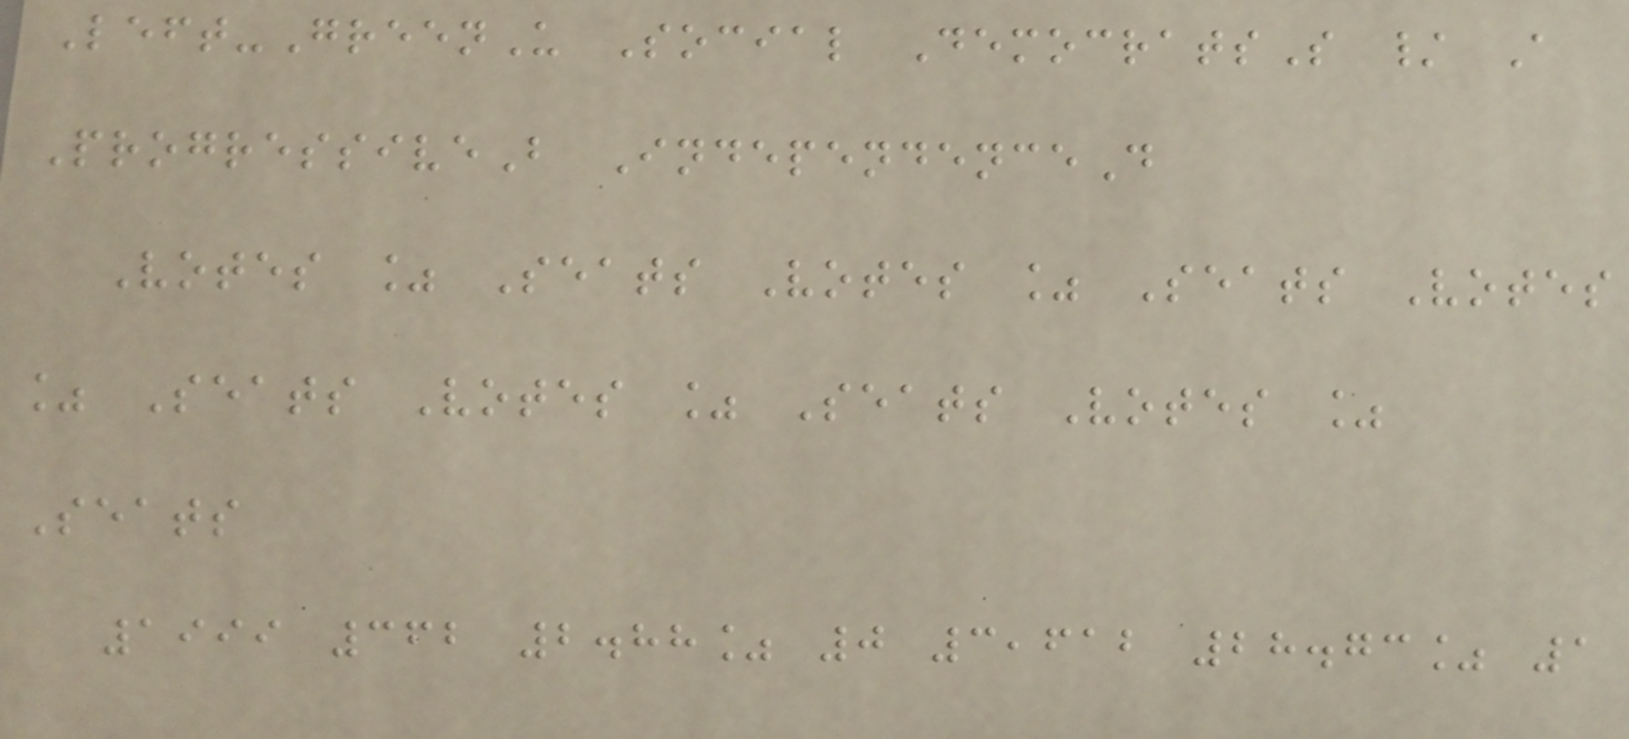Left-GreenU Social DemocratsS / A
ProgressiveB IndependenceD
Votes % Seats Votes % Seats Votes
% Seats Votes % Seats Votes %
Seats
1999 362 2.88% 0 3,612 28.73% 1
